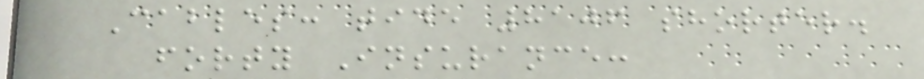Cables: tide 8106 shorter.
forty Insurance:
